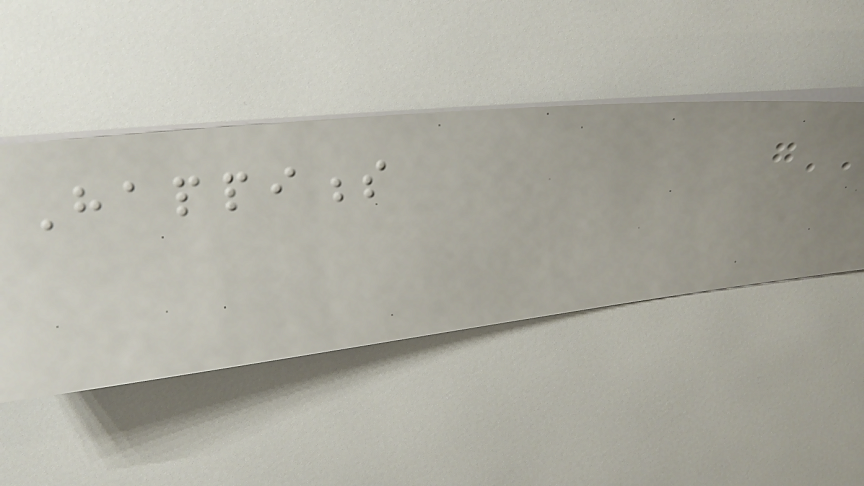Happiness
